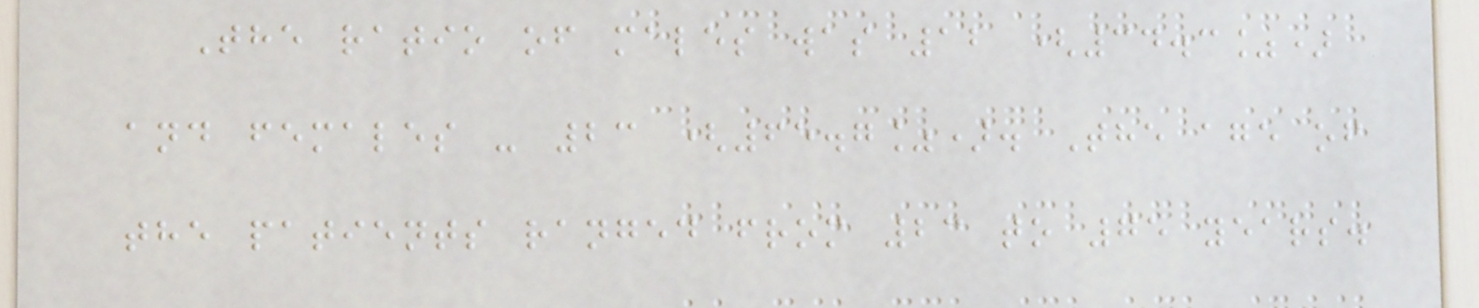The ratio of males was 12 (34.3%)
and females - 23 (65.7%). The age of
the patients ranged from 23 to 75 years.
